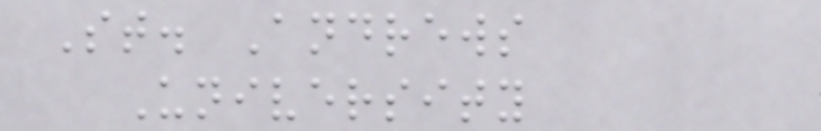St. Andrews
University
